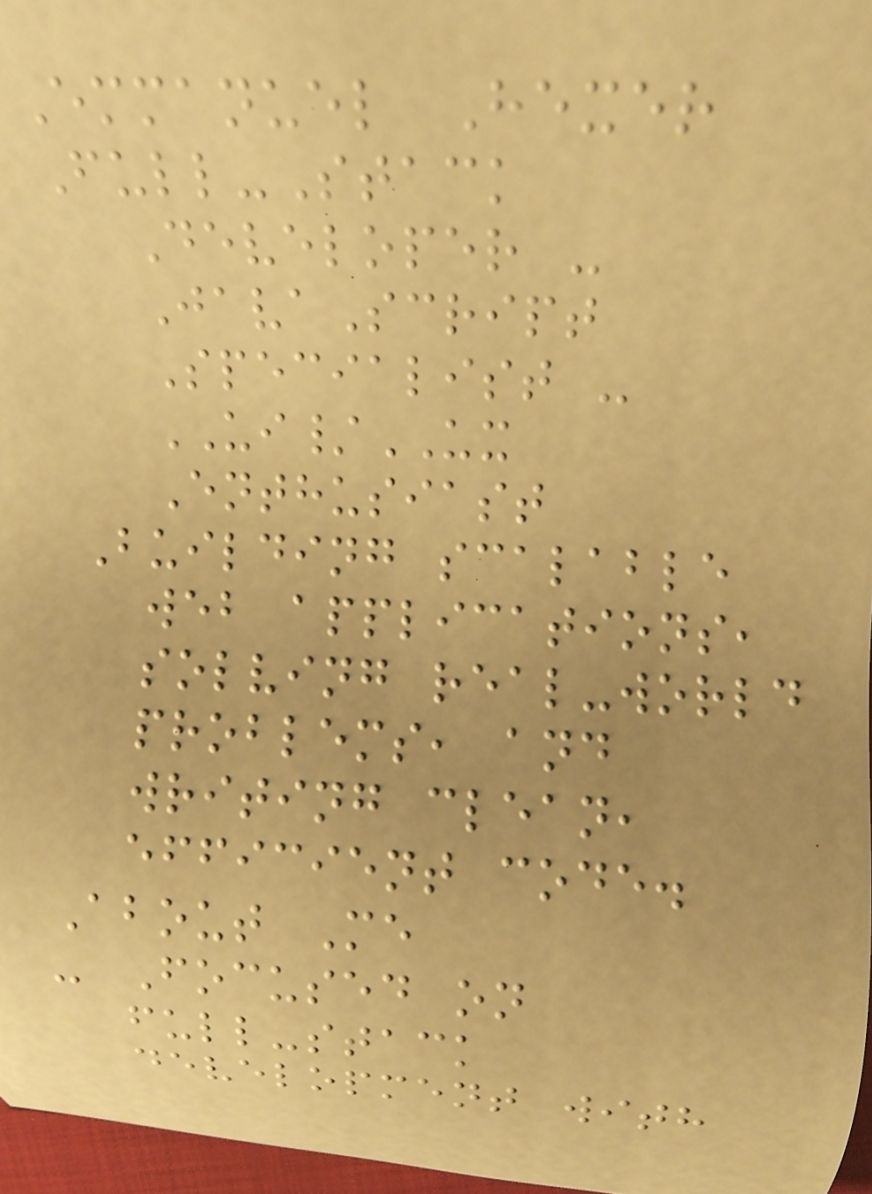Emmanuel Hexer
Full-Stack
Developer -
JavaScript
Specialist -
UI/UX
Enthusiast
Building scalable
web applications,
solving real-world
problems, and
writing clean,
efficient code.
About Me
- Focused on
full-stack
development with
